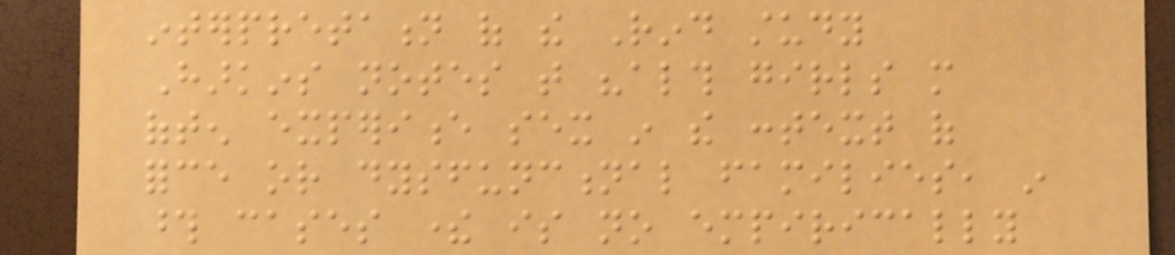interpretation of the Rind study
Harkins notes that "although girls more
often experience sex in the context of
force or dysfunctional families, in
those cases there is no empirically
